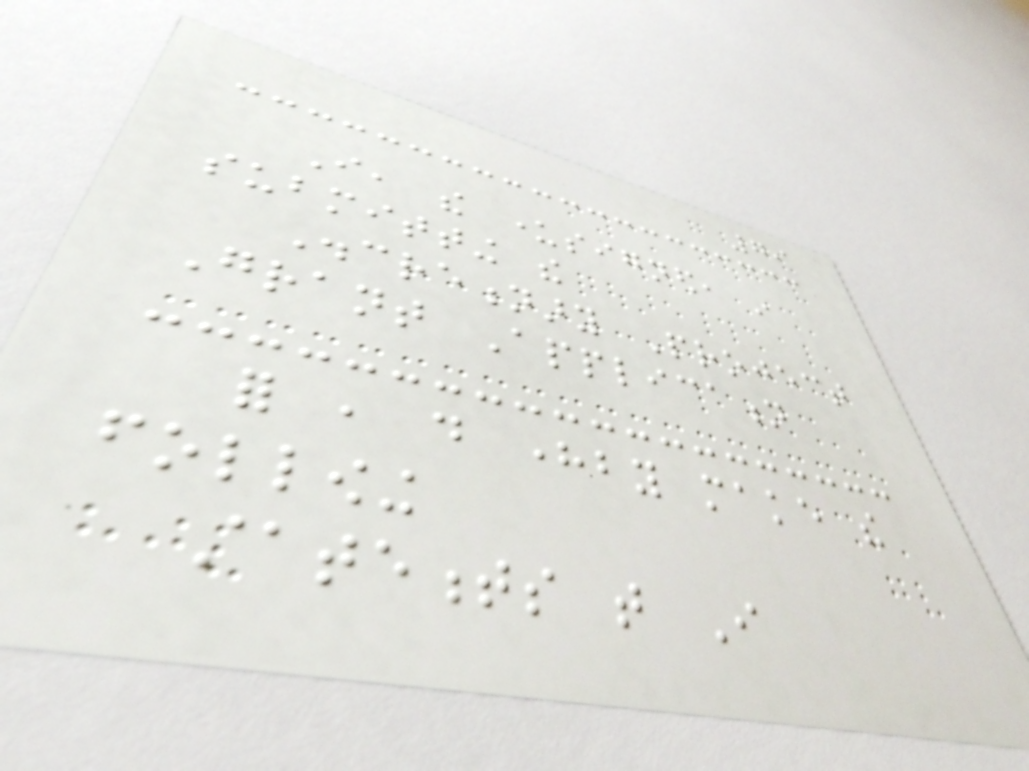79
I, the undersigned, in
submitting the
Discretionary Project
Grant Application
for , do hereby make the
following
statements that I
